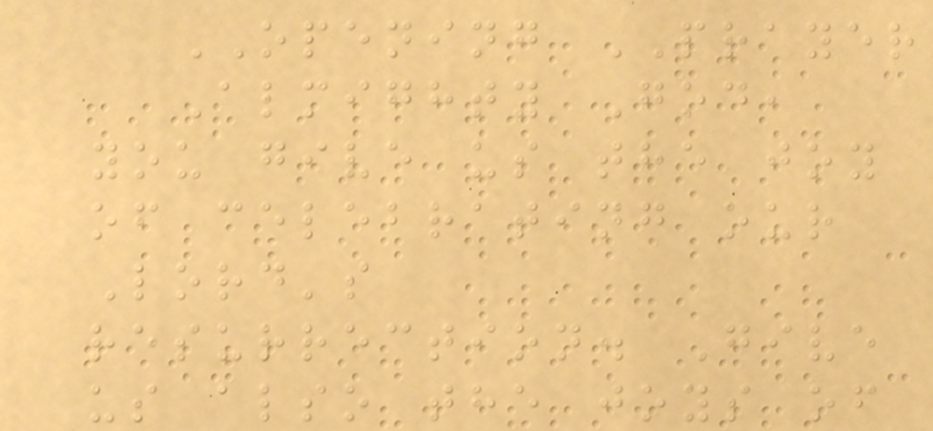OPENING PRAYER
Almighty God,
you give us the joy
of celebrating our
Lord's
resurrection. Give
us also the joys of
